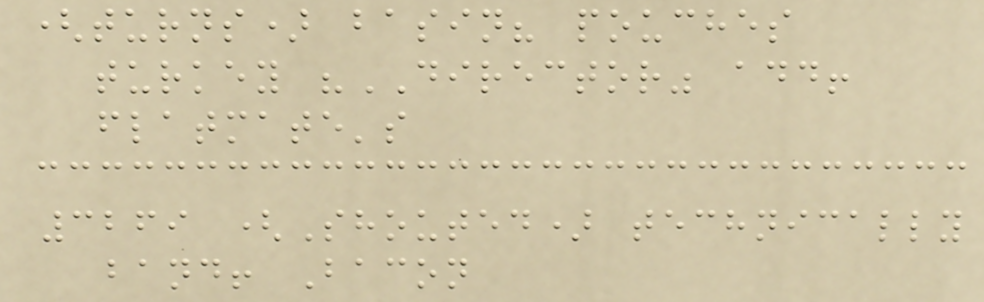(turns) basin? pouches
turkey "DIRECTOR" add!
flatmate's
3269 (Shouted) technically
band! Bacon
